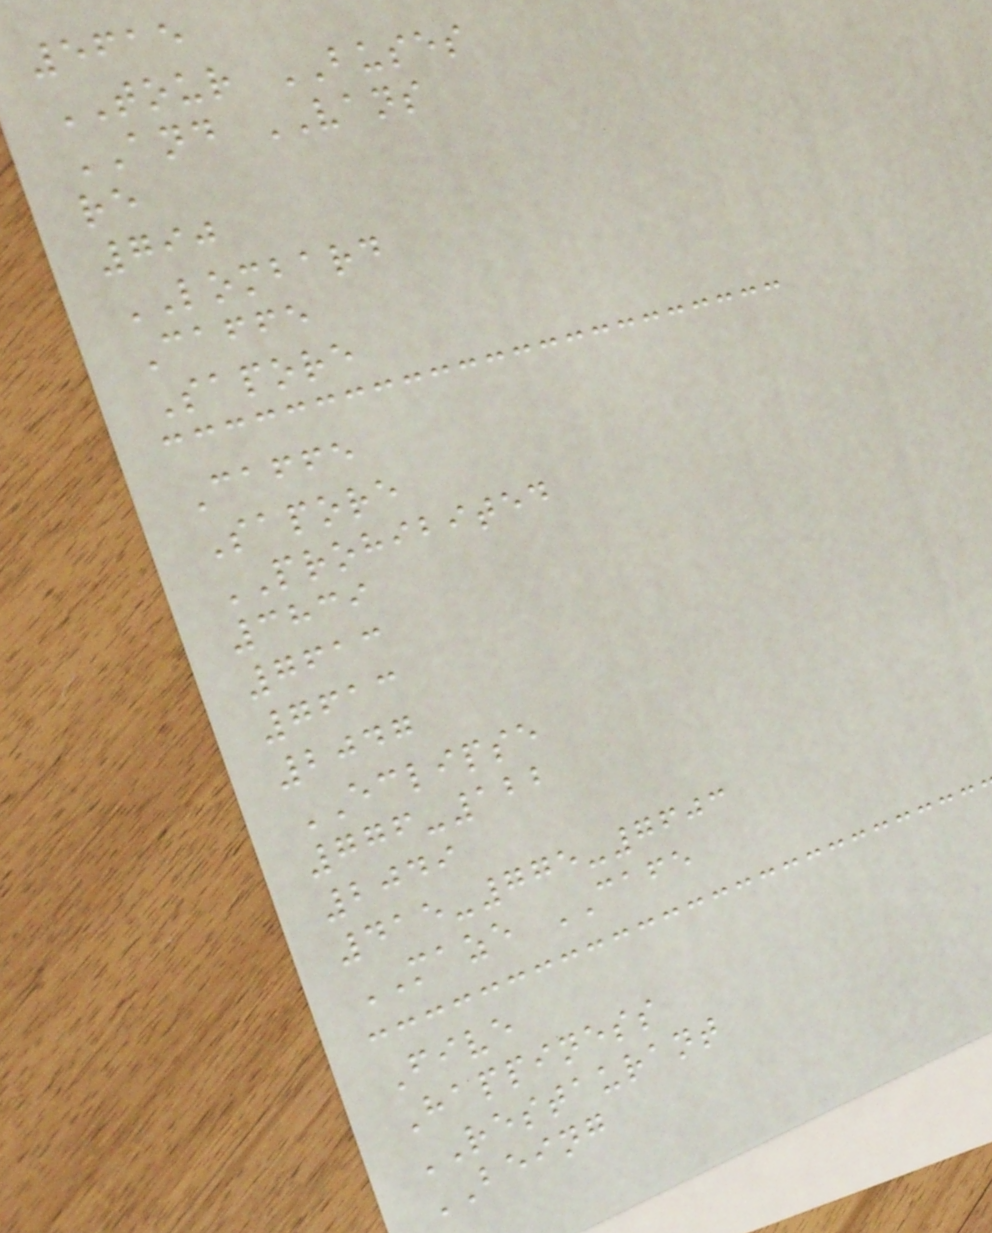5615
TOUR BUSES
AND VANS
re
790
LOMBARD
Caffe
Sapore
Caffe
Sapore
PROHIBITED
3839
7613
7613
2047
ECLIPSE
776-122
2049
415-775-7603
MAZE CAFE
Five
Happiness
RESTAURANT
BEING
